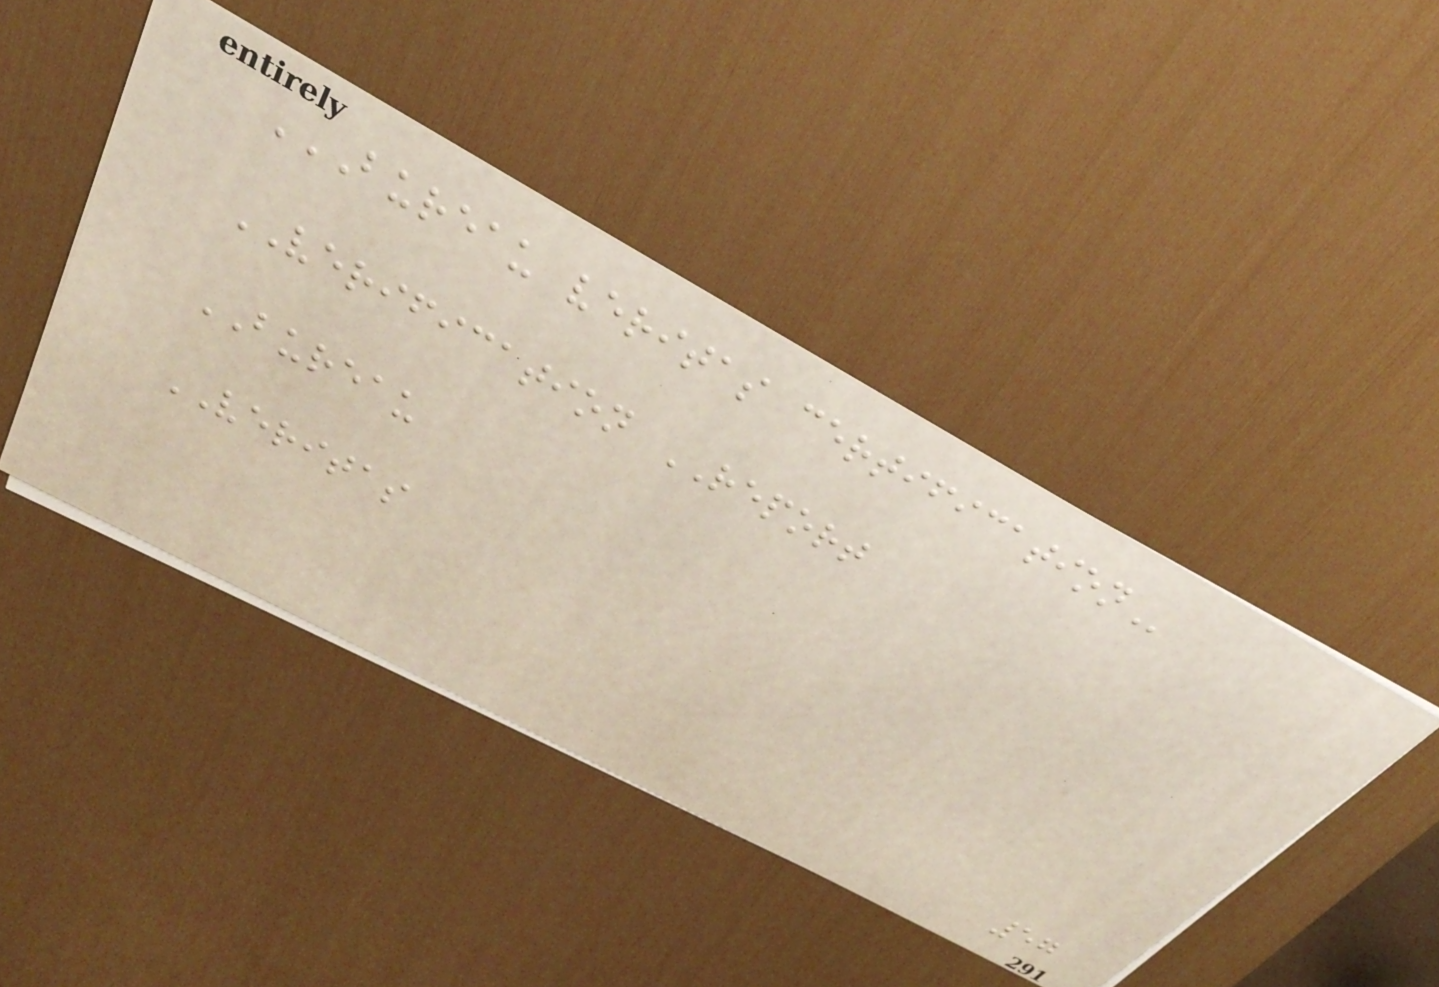BUREAU VERITAS CERTIFICATION
VERIFICATION REPORT
BUREAU
VERITAS
57
